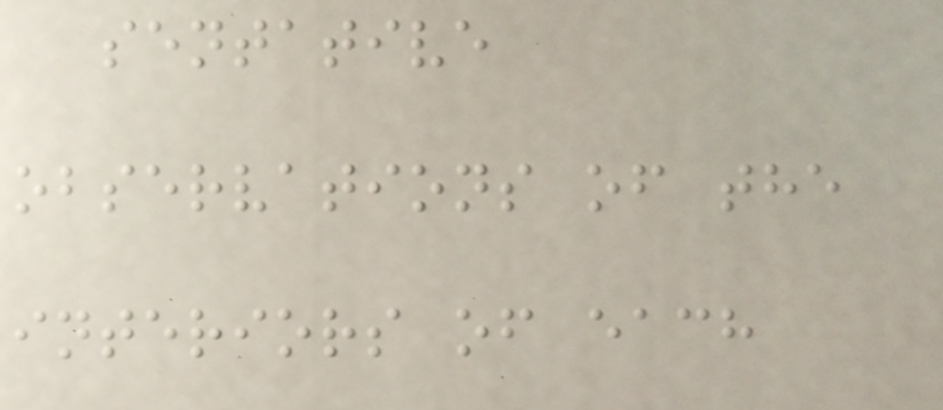sentative
observations of the
interiors of each
